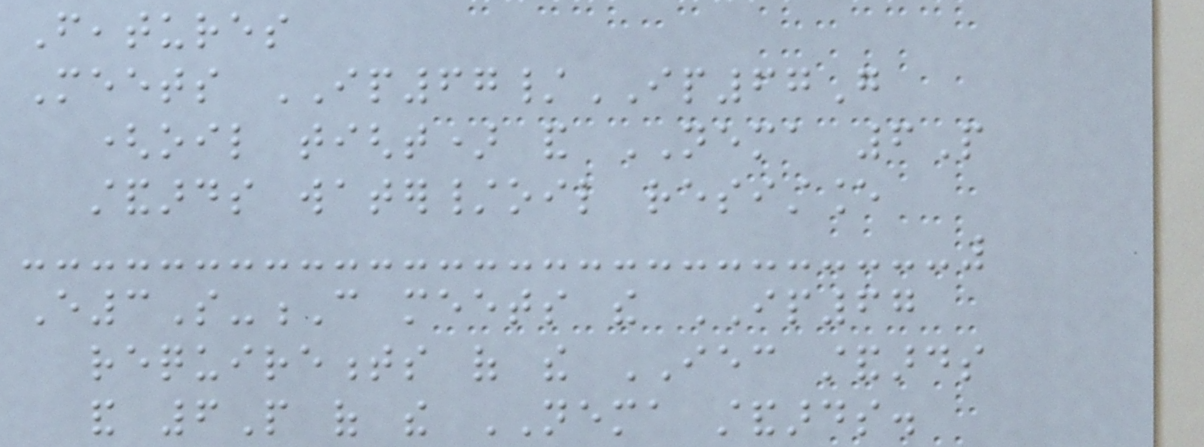Features
Meets IP67/IP67G
(oil tight) and NEMA 6P
standards water/oil resistance
E3S-C meets the IP67
requirements of the IEC standards
and 6P of the NEMA standards.
